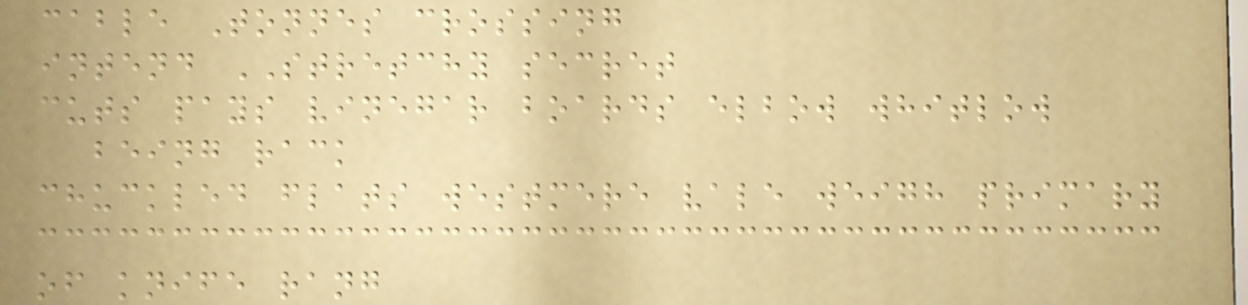cable Tonnes crossing
intend STRETCHY secret
cuts pays vinegar boards elbow whitlow
being rack
chuckled flats westmere vale weigh primary
of knife rang
